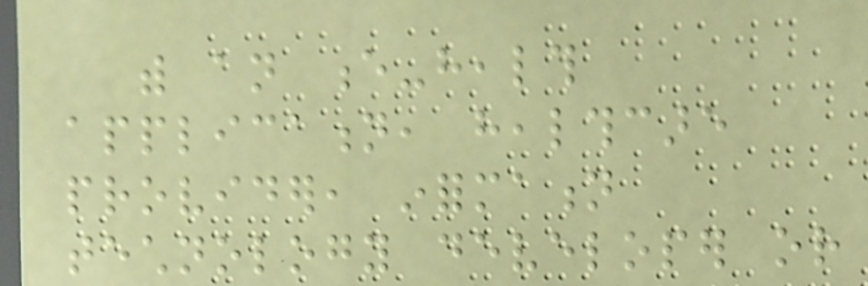with an e-health
application, healthcare
provider, information
technology developer or
